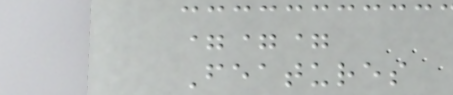===
Features
